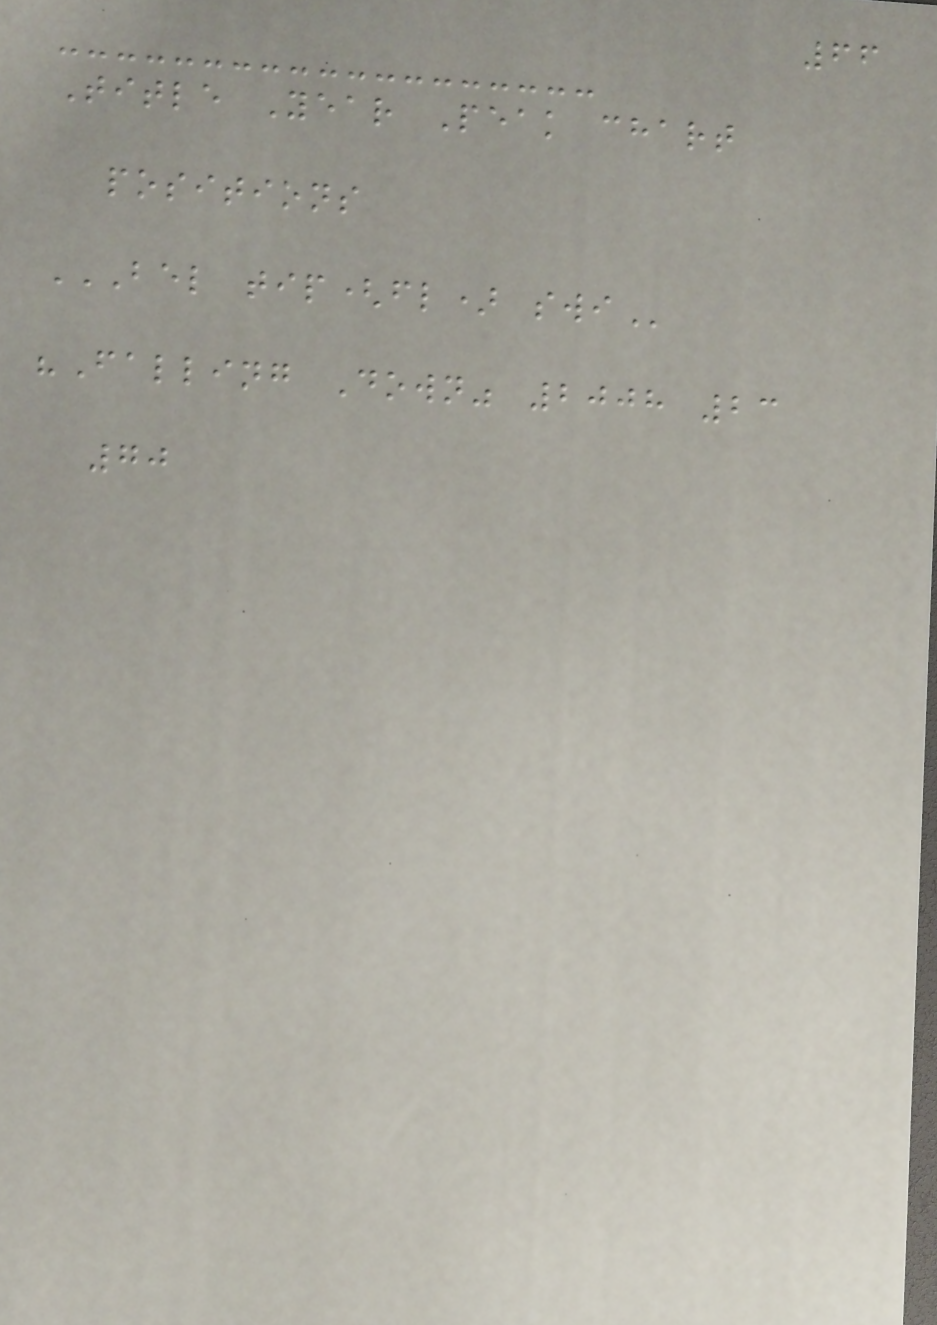66
Title Year Peak chart
positions
BEL TIP(FL) SWI
"Falling Down" 2008 23
70
